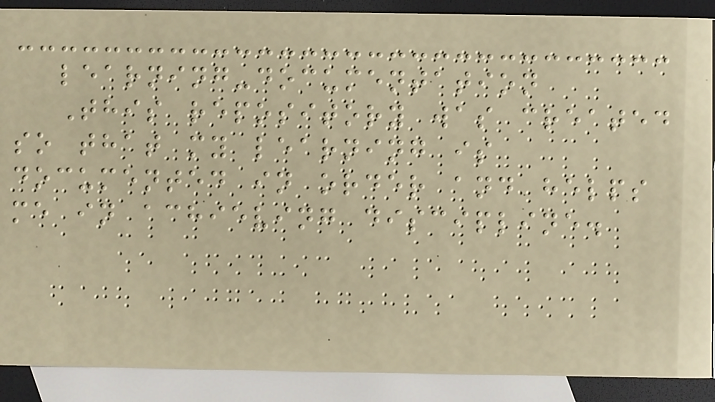learning-documentation
This repository was created
so that my learning is
documented in order and helps
me in achieving discipline.
